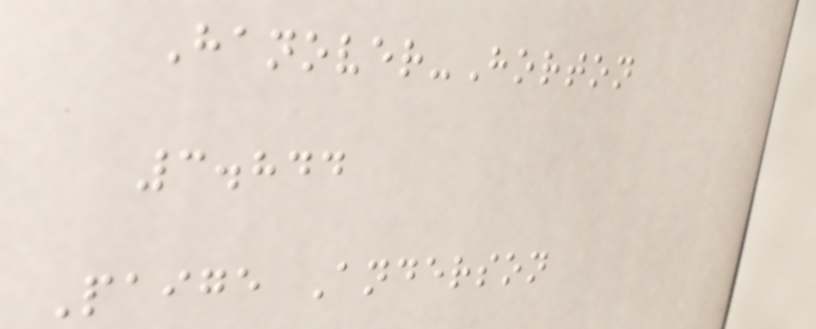Hanover-Horton
3.844
Paige Anderson
